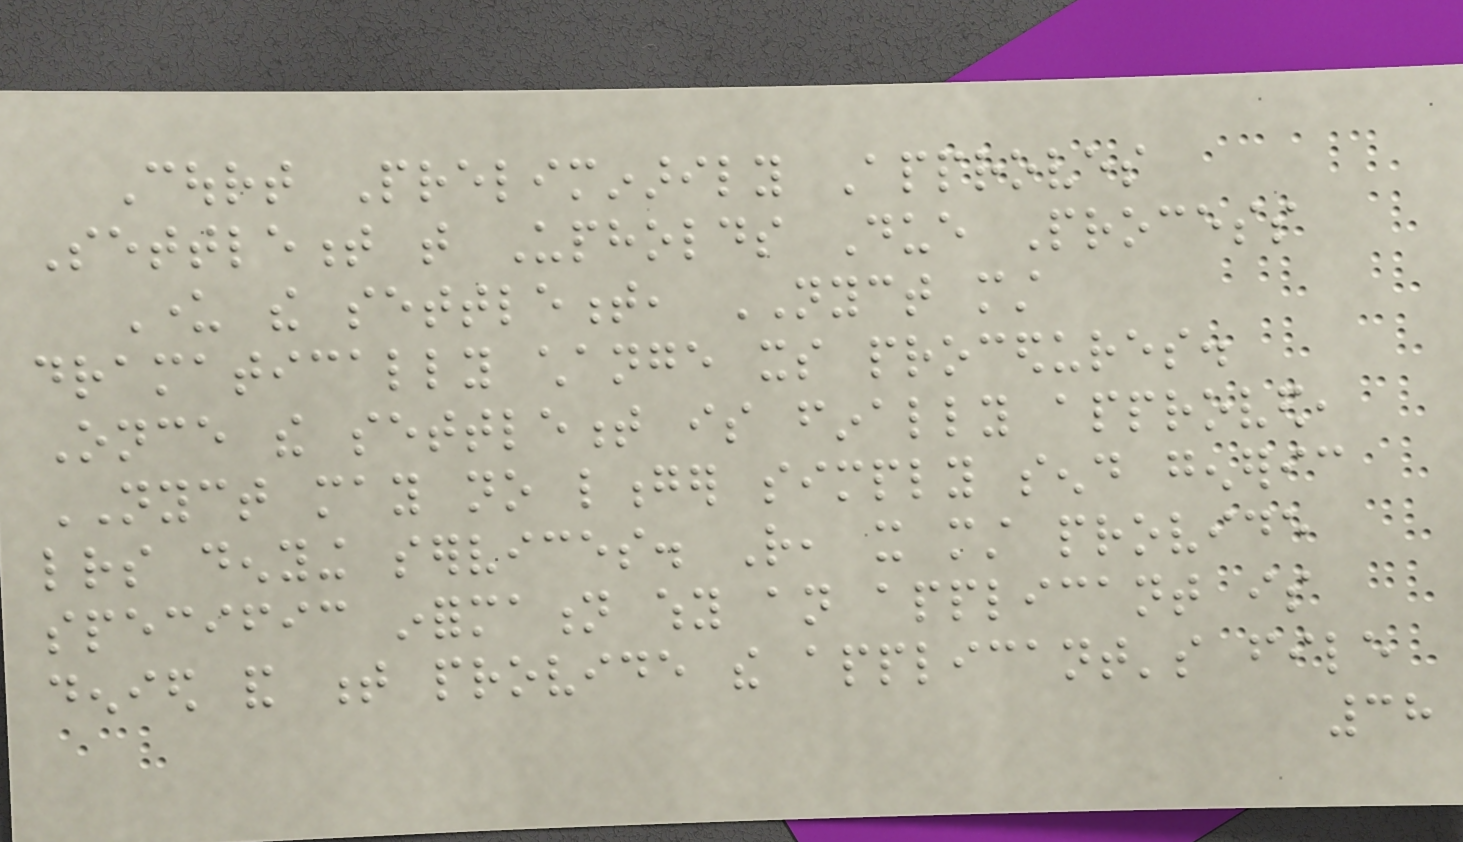Court Preliminarily Approves
Settlement that Upholds Due Process
Under the settlement, NYCT must
dramatically change its procedures.
Once the settlement is finally approved,
NYCT may no longer simply send generic
letters denying services. Rather, it must provide
specific information why an applicant is
denied and t provide the applicant's file
38
